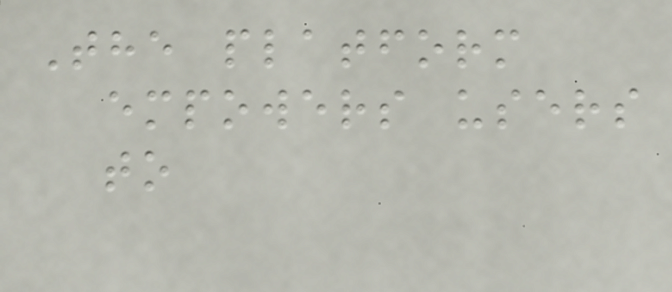The platform
empowers users
to
